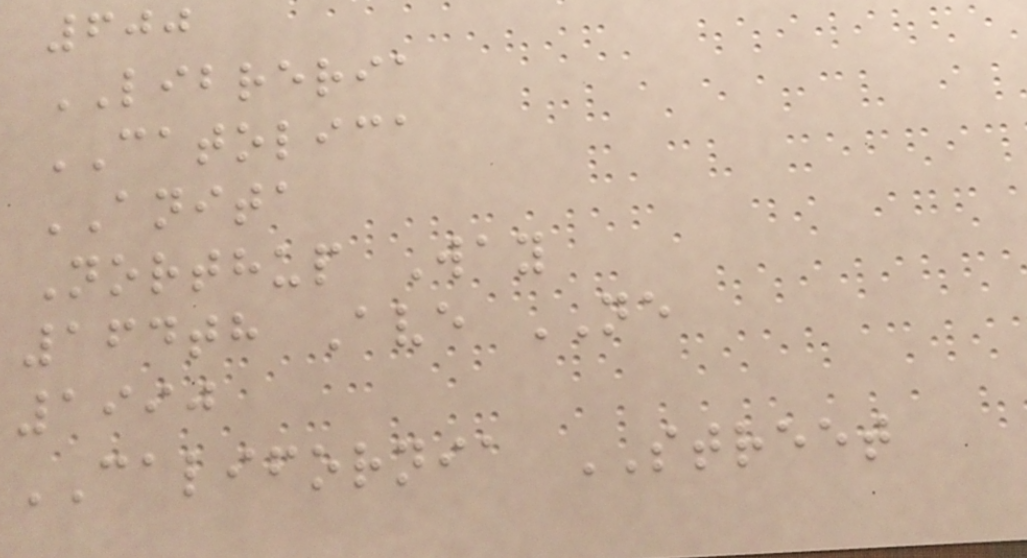600
LIBRERIA
CATOLICA
ANITA
Northup Way
164th Ave NE
1990
CALIFORNIA STREET
